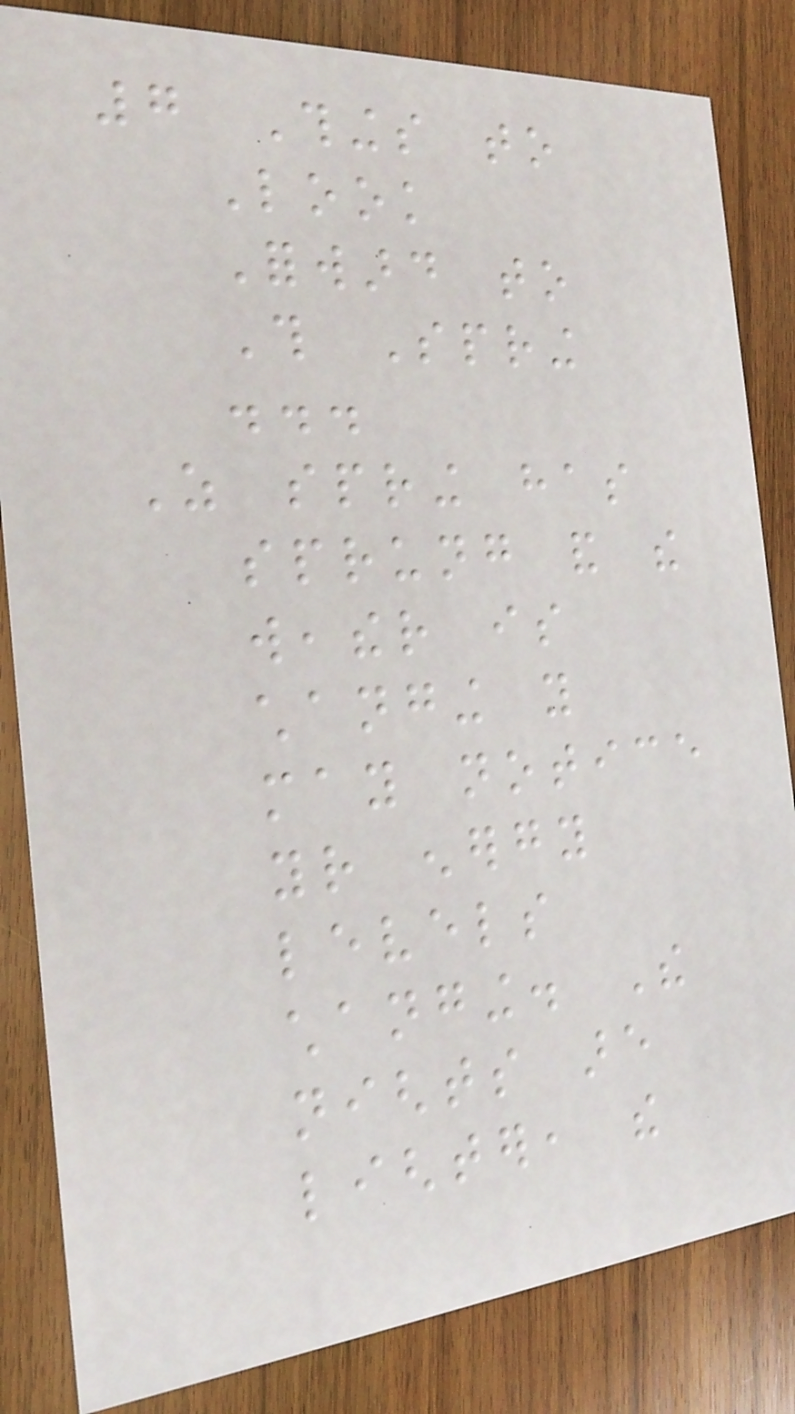7 Things to
Look
Forward to
This Spring
...
As spring has
sprung and the
weather is
changing you
may notice
your energy
levels
changing. The
nights are
lighter, the
